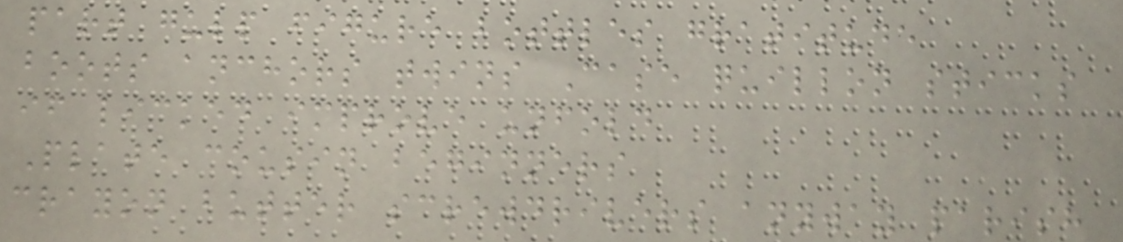part gulp figure bottles gratitude
boots anchors twins Case quillon sticks
if licked improve unfold
Plate cousin beginners
crayon butter screwdrivers anyway parish
